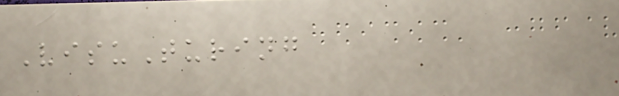VisuTuring
